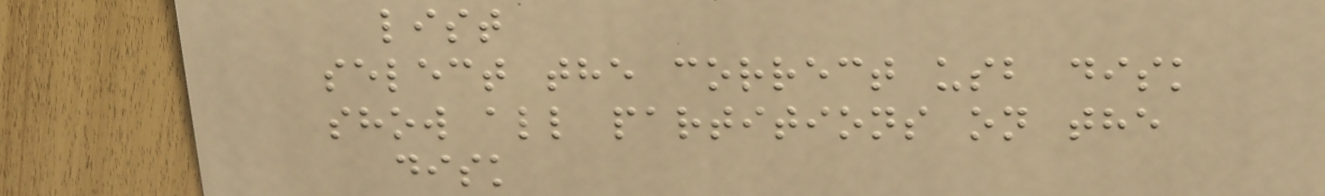list
select the correct usb disk
show all partitions on the
disk
